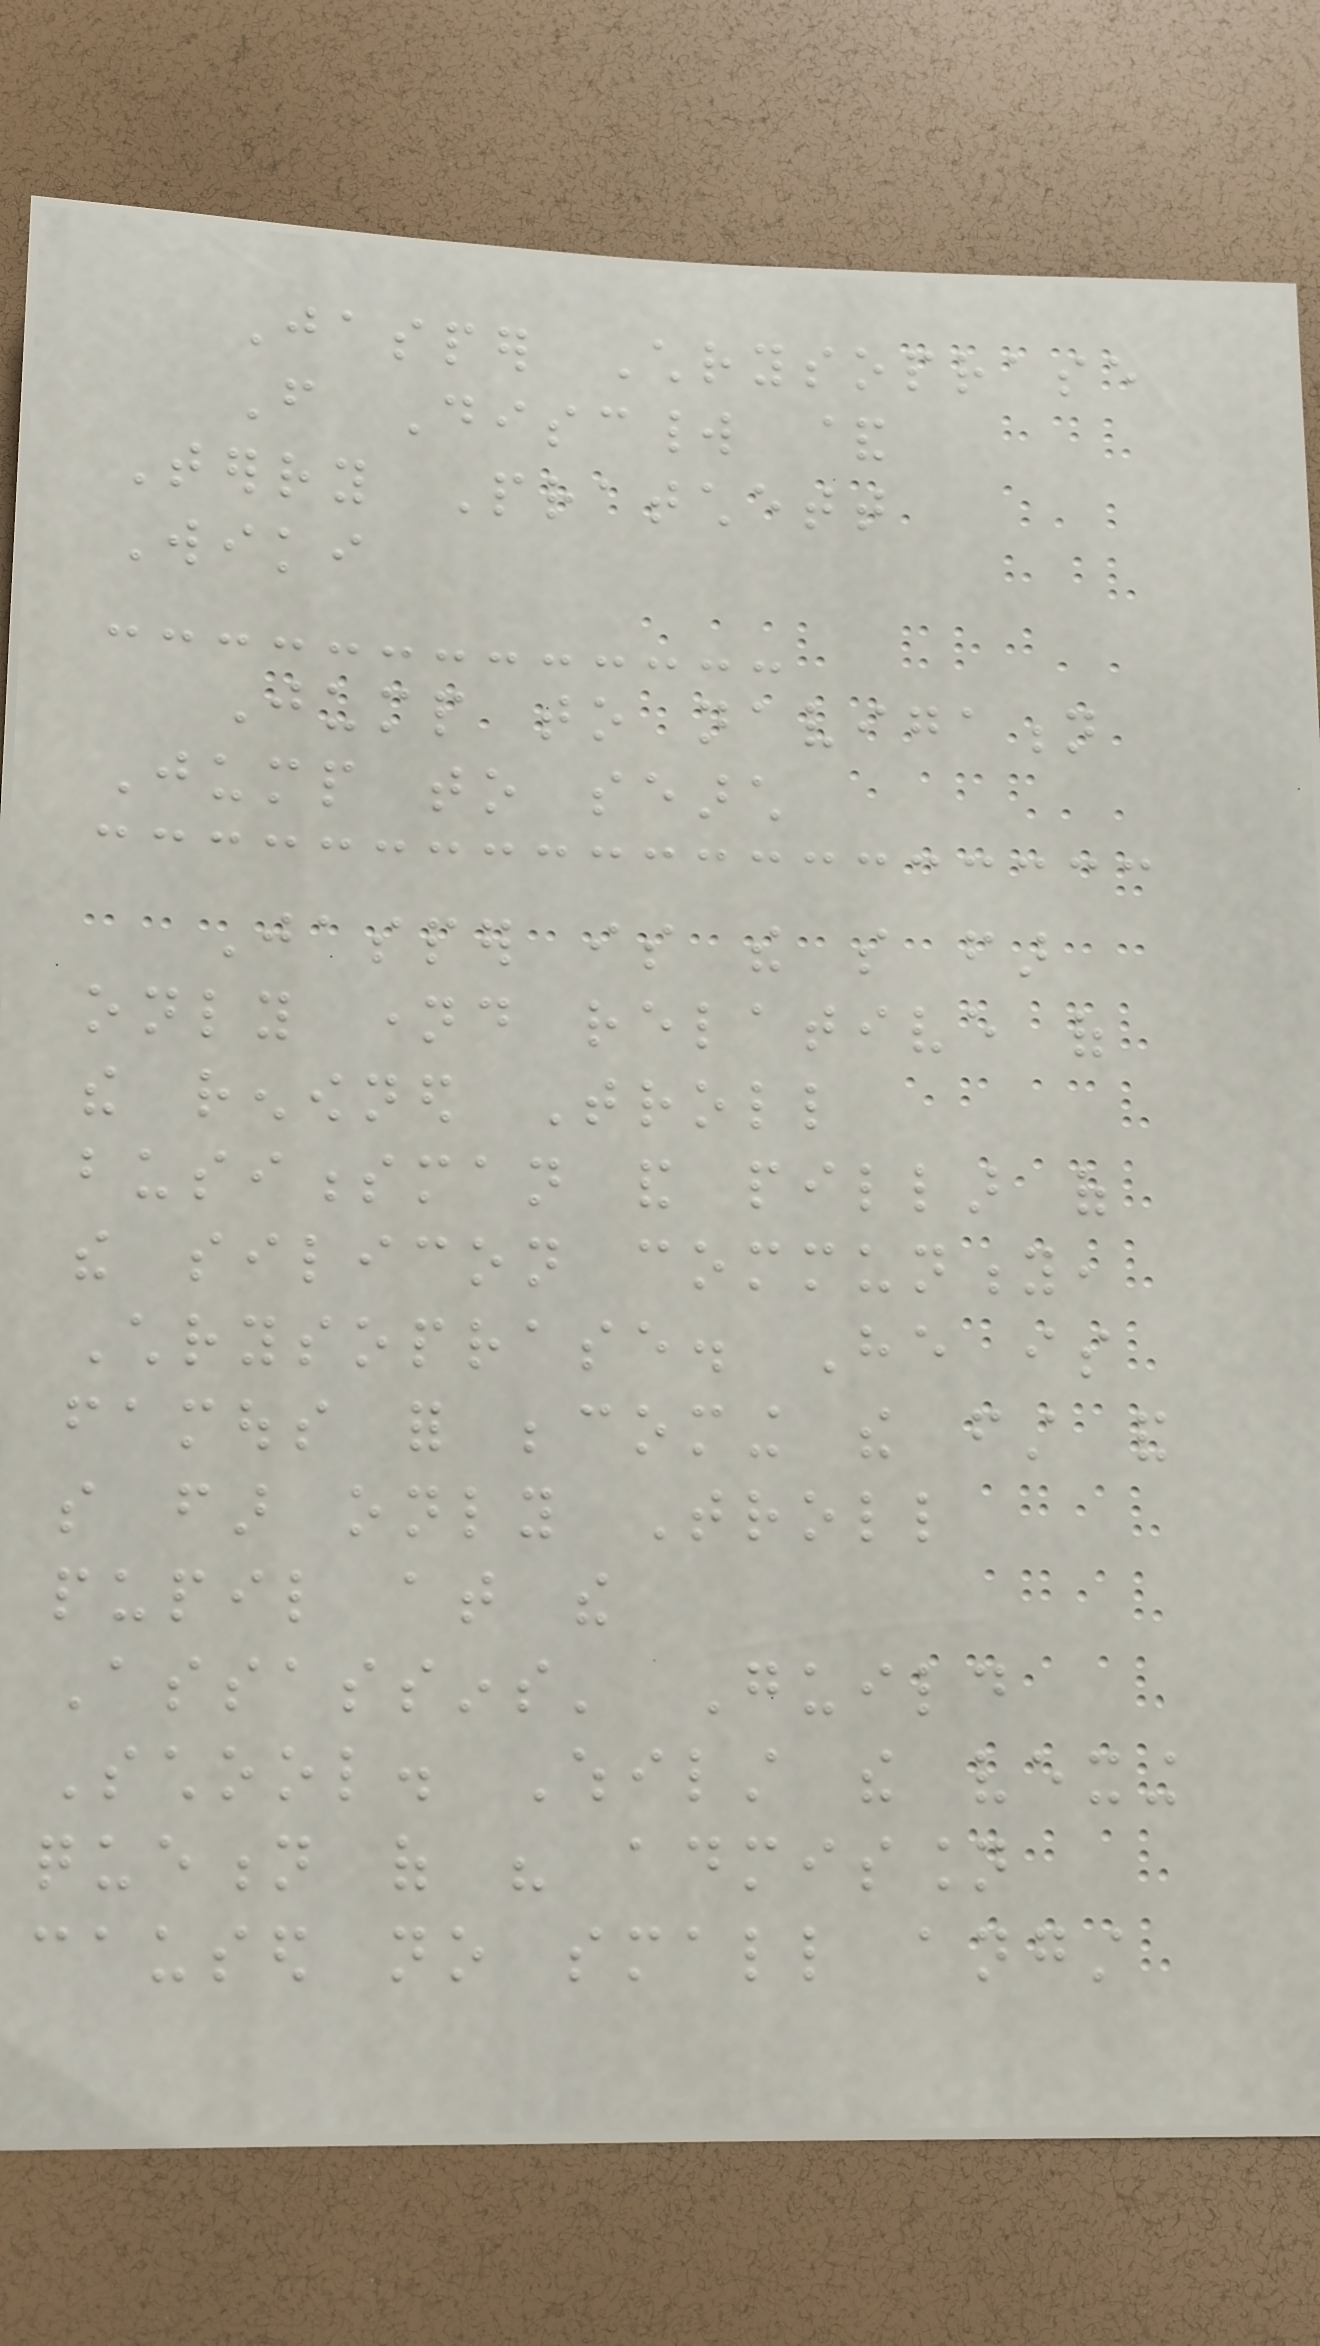Jasper Chrysoprase
From Discworld &
Terry Pratchett
Wiki
Jump to navigation
Jump to search
Jasper is the so far
only named relative of
the renowned Troll
businessman and pillar of
the silicon community,
Chrysoprase. He is
famous for becoming the first and
so far only Troll
pupil at the
Assassins' Guild
School. Whilst the vexing
quetion of his admission
caused no small angst
